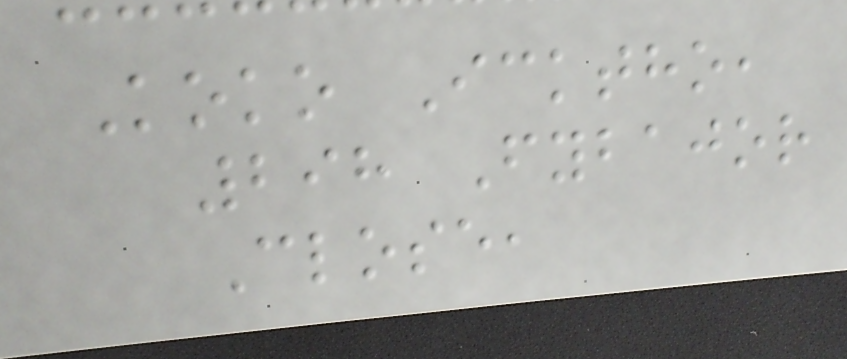Koko Icktho,
298 Fybajor
Close,
